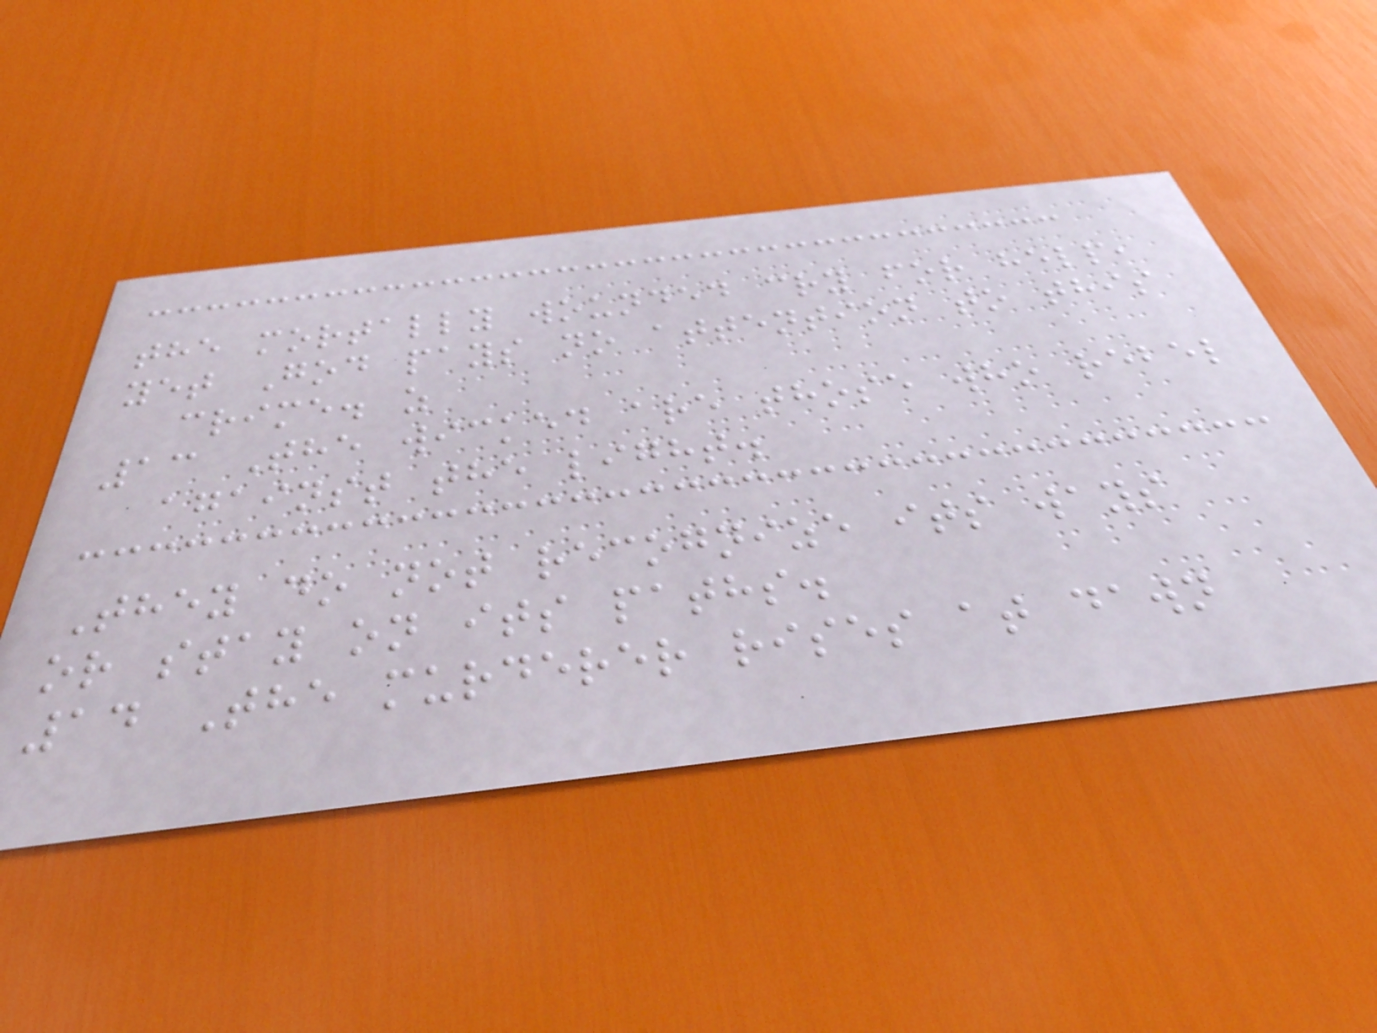the mortally wounded cry for help,
yet God pays no attention to this
crime. z
13 The wicked are those who rebel
against the light.
They do not recognize its ways
or stay on its paths.
14 The murderer rises at dawn
